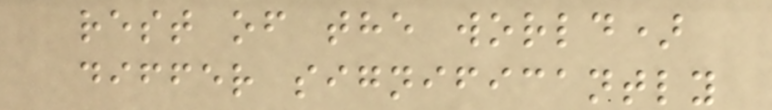rest of the world)
differ significantly
